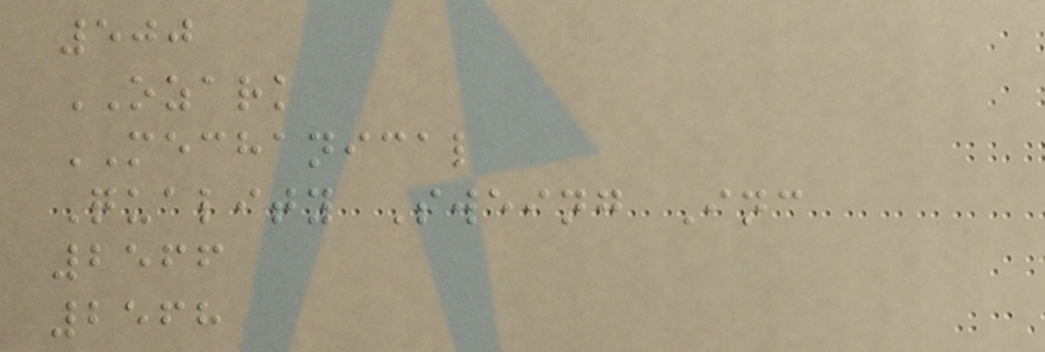500
OZARK
MECHANICAL
Quality Sweing Inc
2566
2568
